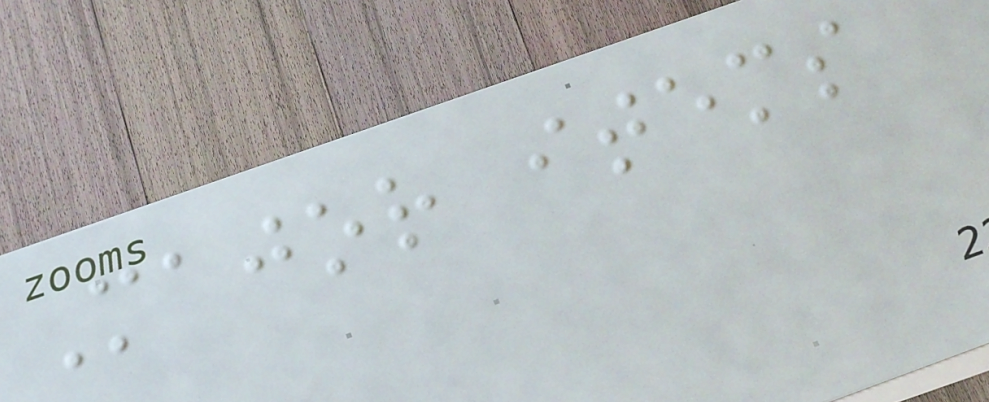Major items
